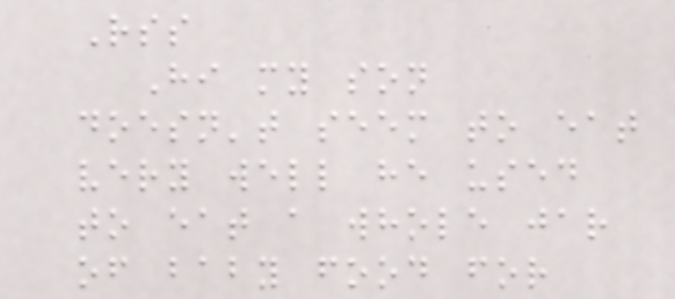Rss
Hi my son
doesn't seem to eat
very well he used
to eat a whole jar
of baby food for
